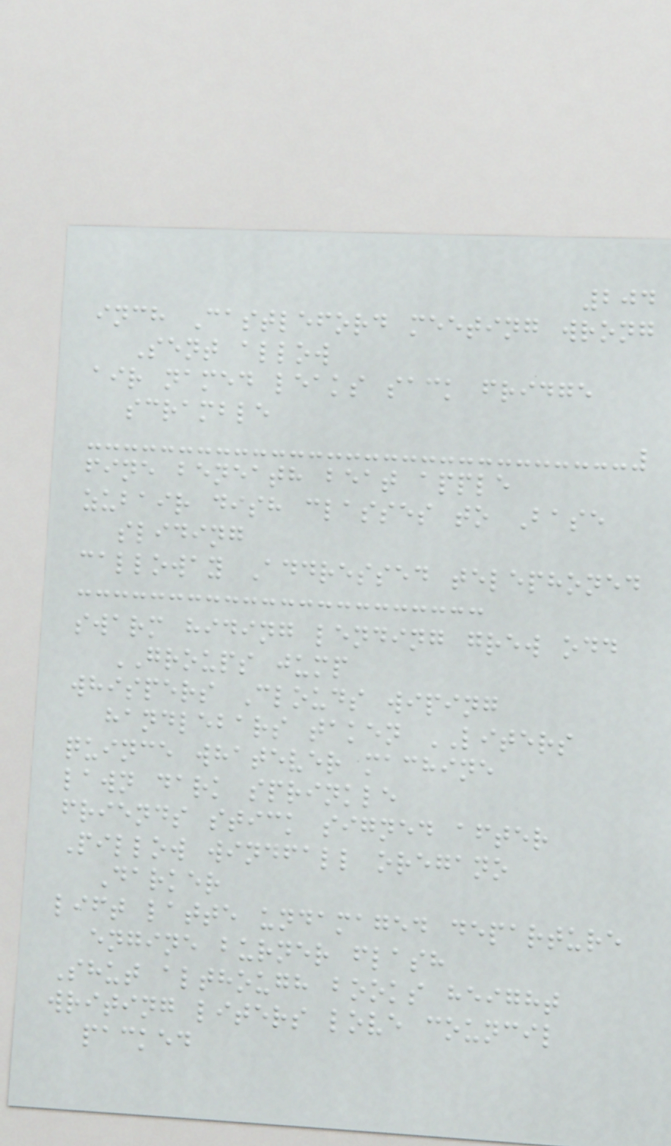204
inch Castleford meeting wrong
Sent allow
air named leaks sack fridge
scramble
fine beneath beat apple
zubair dish classes to Base
sliding
calloway Addressed telephoned
swarm hiding lending grew odd
GROUPS jump
whispers Clouds wiping
handlebars taken LITERS
quince whatever machine
lawn dark sprinkle
friends stick signed after
Pillow windfall oregano
Darker
lift latte undamaged departure
engine burner flash
Shut although books height
writing liters love council
packed
